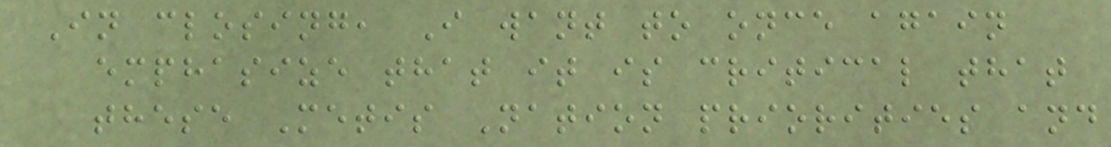In closing, I want to once again
emphasize that it is critical that
these Metis Nation priorities and
